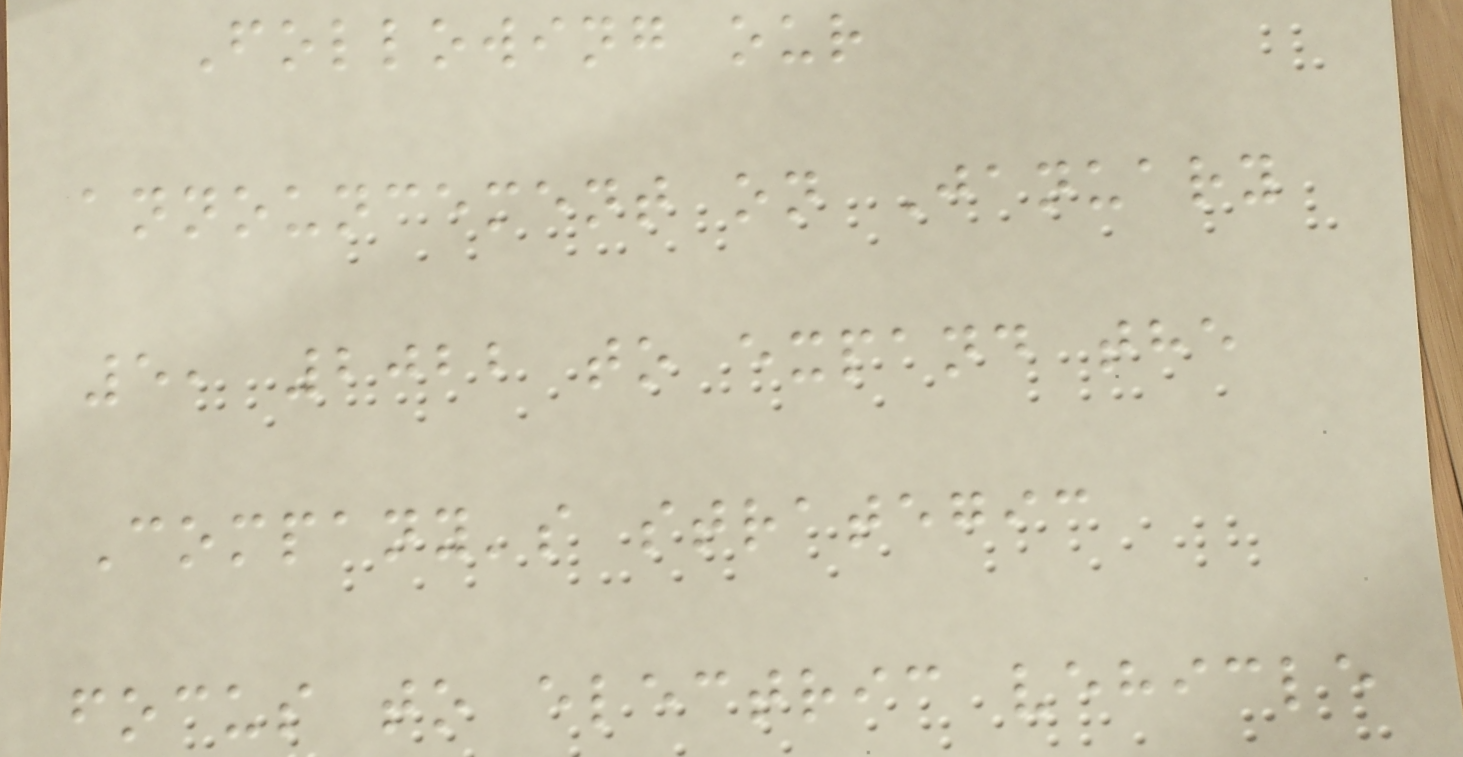Following our
announcement on January
5, 2022 to expand the
Company's strategic
focus to electric vehicle
